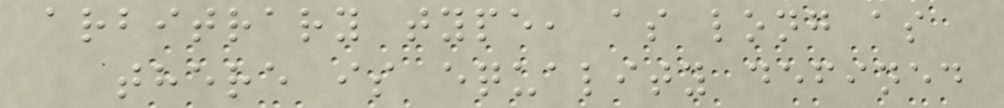arbitrary type, as long as
there is equality defined
